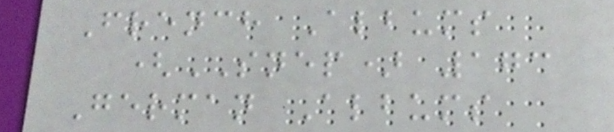French Albums
(SNEP) 173
German Albums
